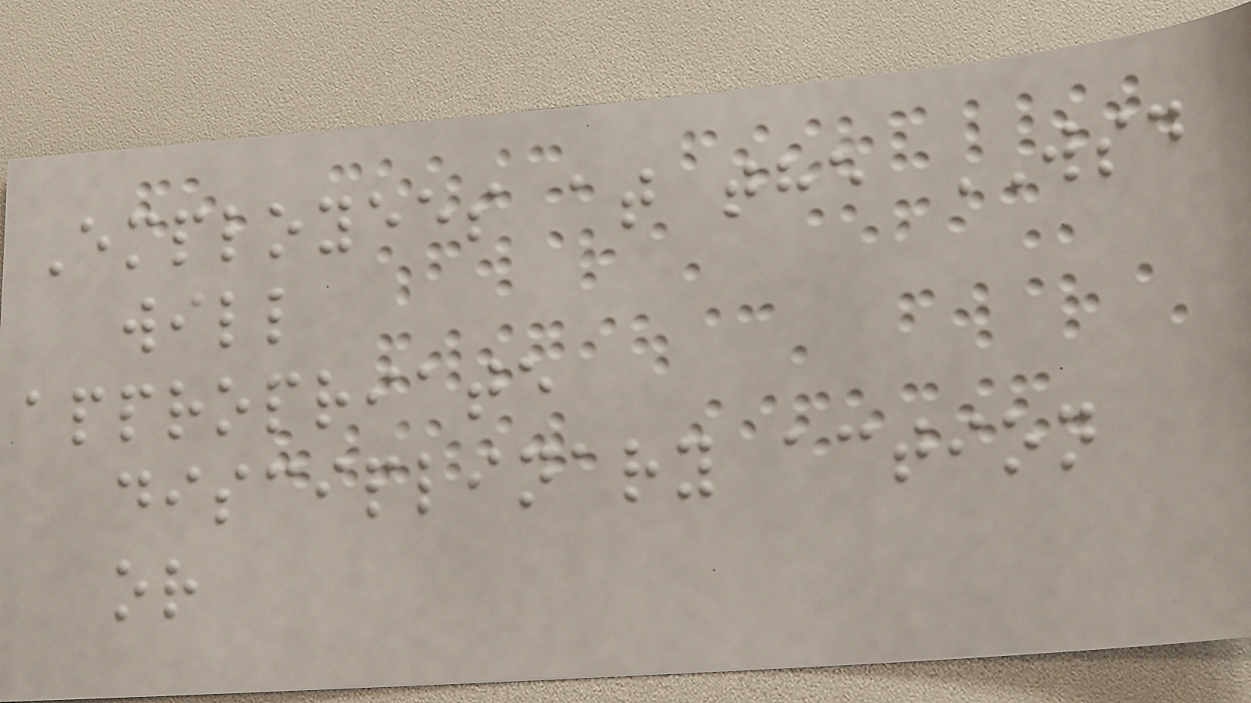Employees at the WSD
will
appropriate
disciplinary action
or
